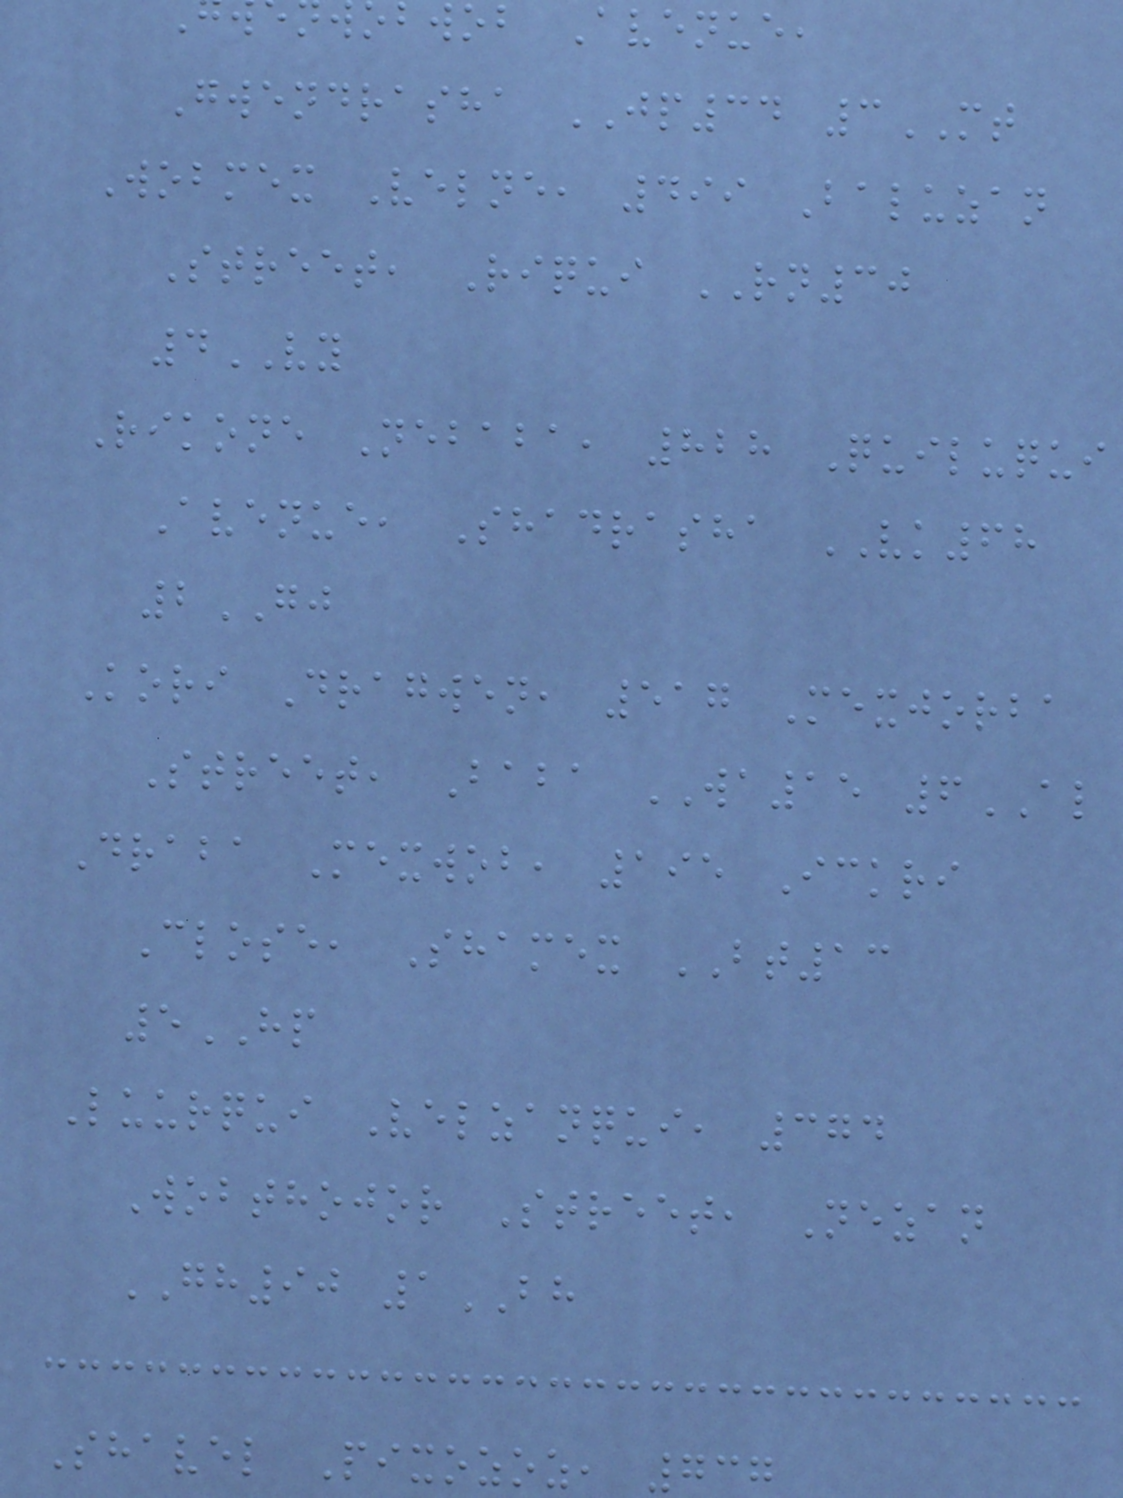bwob Avenue,
Gwendrasha JP34 3MT
Wobmex Velne, 499 Baluzan
Street, Riqui RN30
4VY
Rikone Nebaba, 828 Quiluqui
Avenue, Shadrasha VK68
2GJ
Kori Dragwen, 517 Mexjorba
Street, Baba WA15 6AL
Draba Mexwob, 195 Ickri
Close, Shamex BT13
5HP
Luurqui Velzanqui, 374
Wobthojor Street, Nezan
GH90 1BH
Shavel Pixozoz, 737
